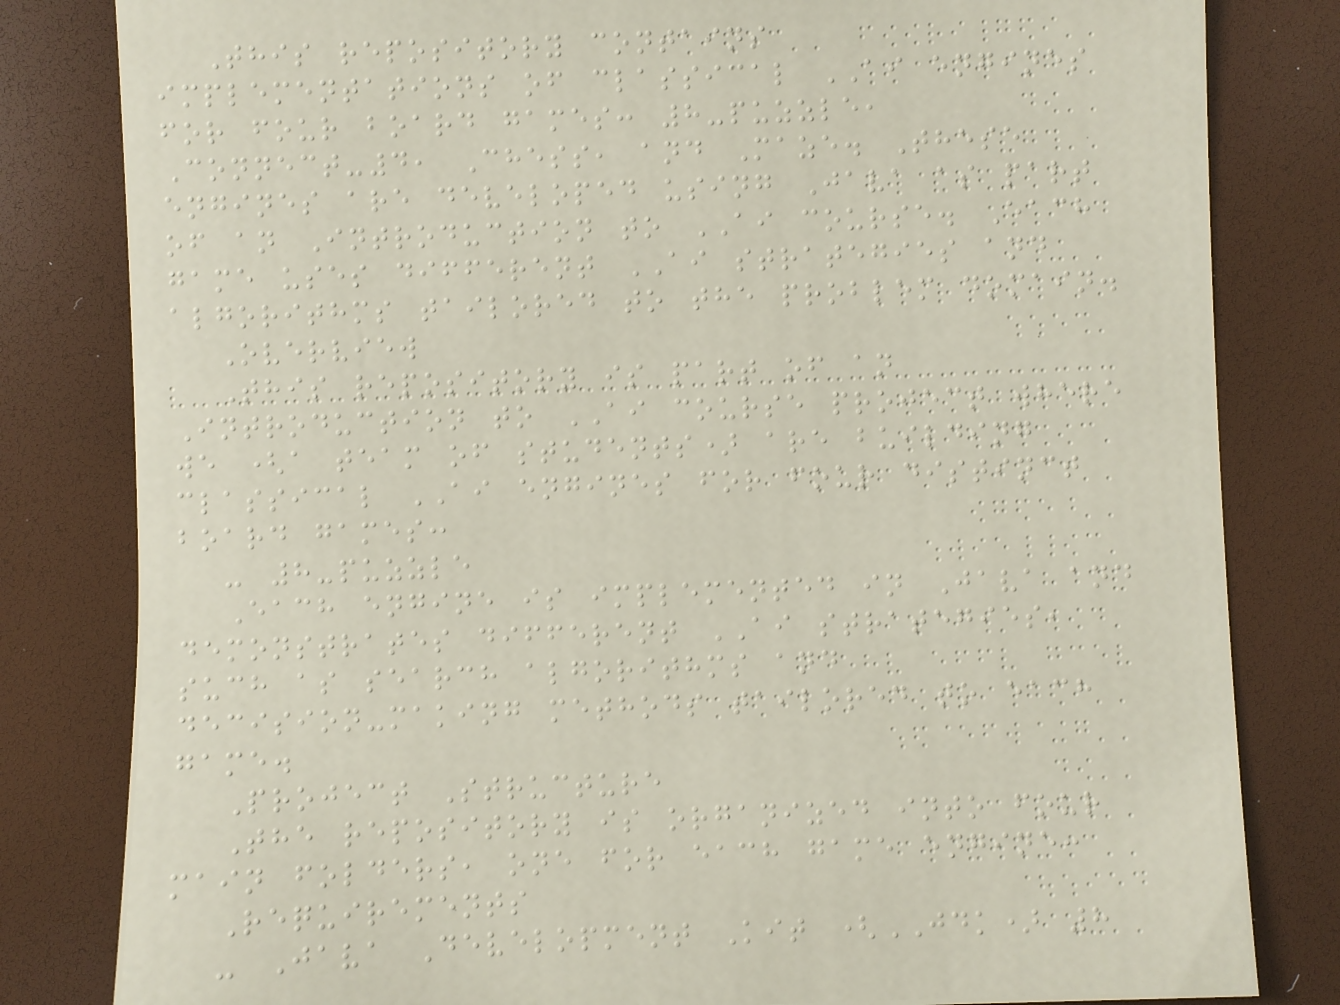This repository contains
implementations of classical AI engines
for four board games: 8-puzzle,
Connect-4, Chess, and Maze. These
engines are developed using Java as part
of an Introduction to AI course. Each
game uses different AI strategies and
algorithms tailored to the problem domain.
Overview
This repository is part of an
Introduction to AI course project where
we (a team of students) are building
classical AI engines for four distinct
board games:
- 8-puzzle
Each engine is implemented in Java and
demonstrates different AI strategies,
such as search algorithms and
decision-making methods tailored to each
game.
Project Structure
The repository is organized into four
main folders, one for each game engine:
Requirements
- Java Development Kit (JDK) 8
